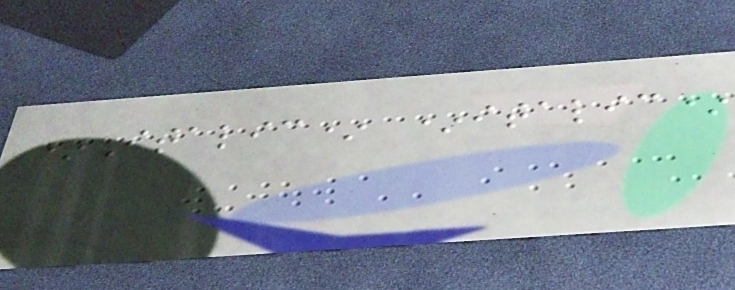*Italic* *italic*
